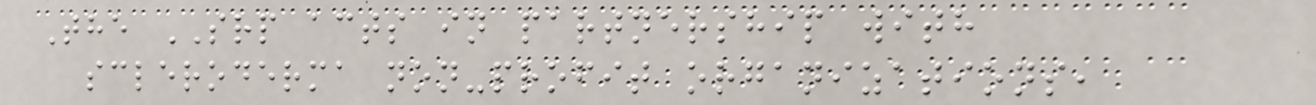The SRP acts in partnership with
scleroderma non-profit organizations,
